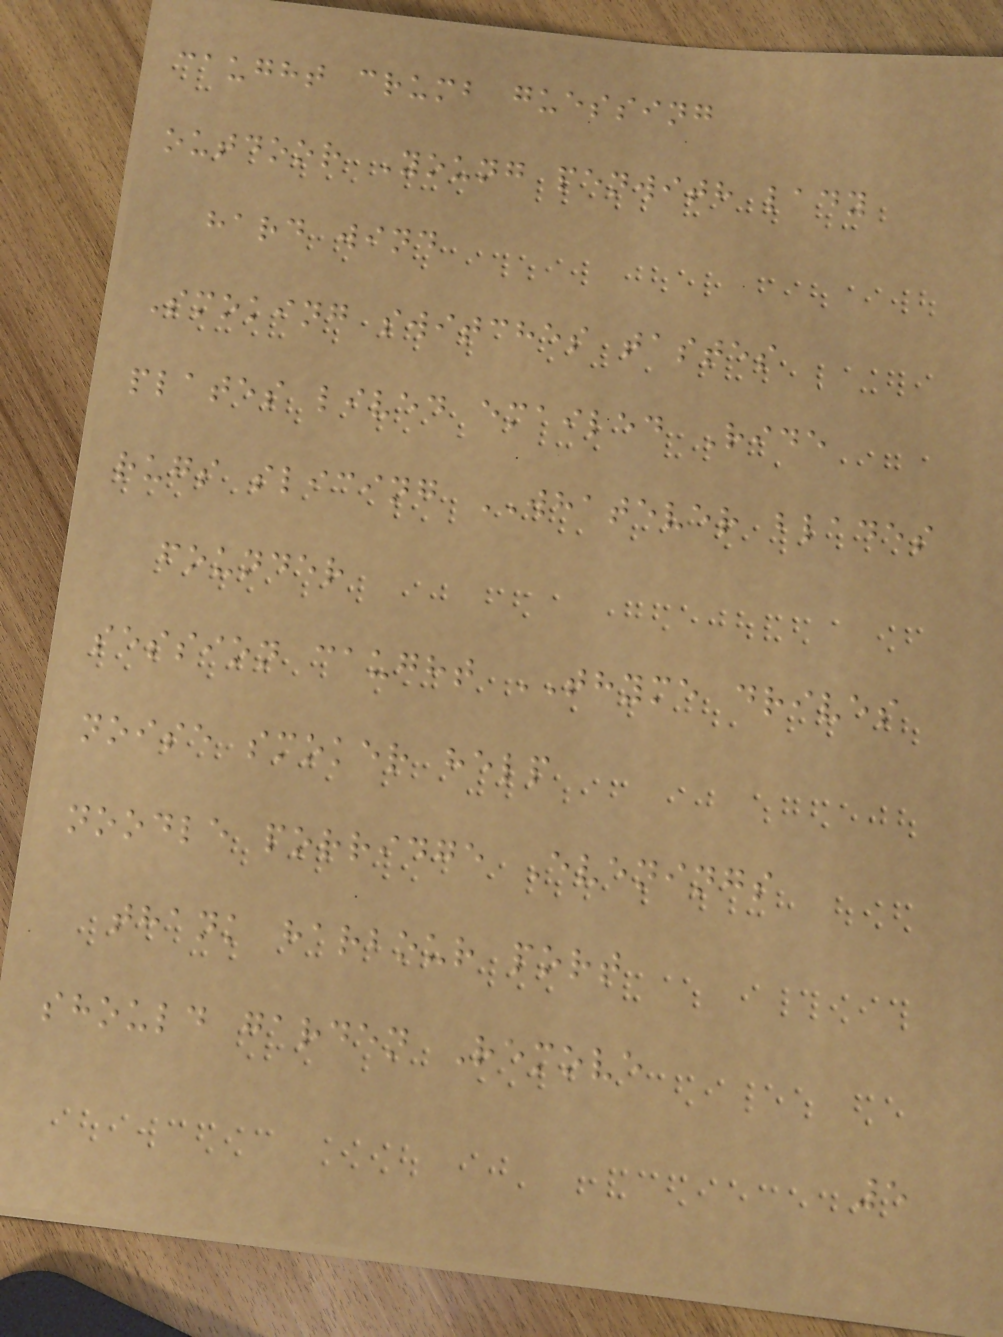caught crumb guessing
outdoor Young penwith lady
hard wind
Smoking switches tastes
plates lived emailed Ride
rugs slicing WHATEVER blades
founder
session caught THYME drives
noise smoker help
noodle porridge Evenings
thank harbour port
should garden Remove
5
